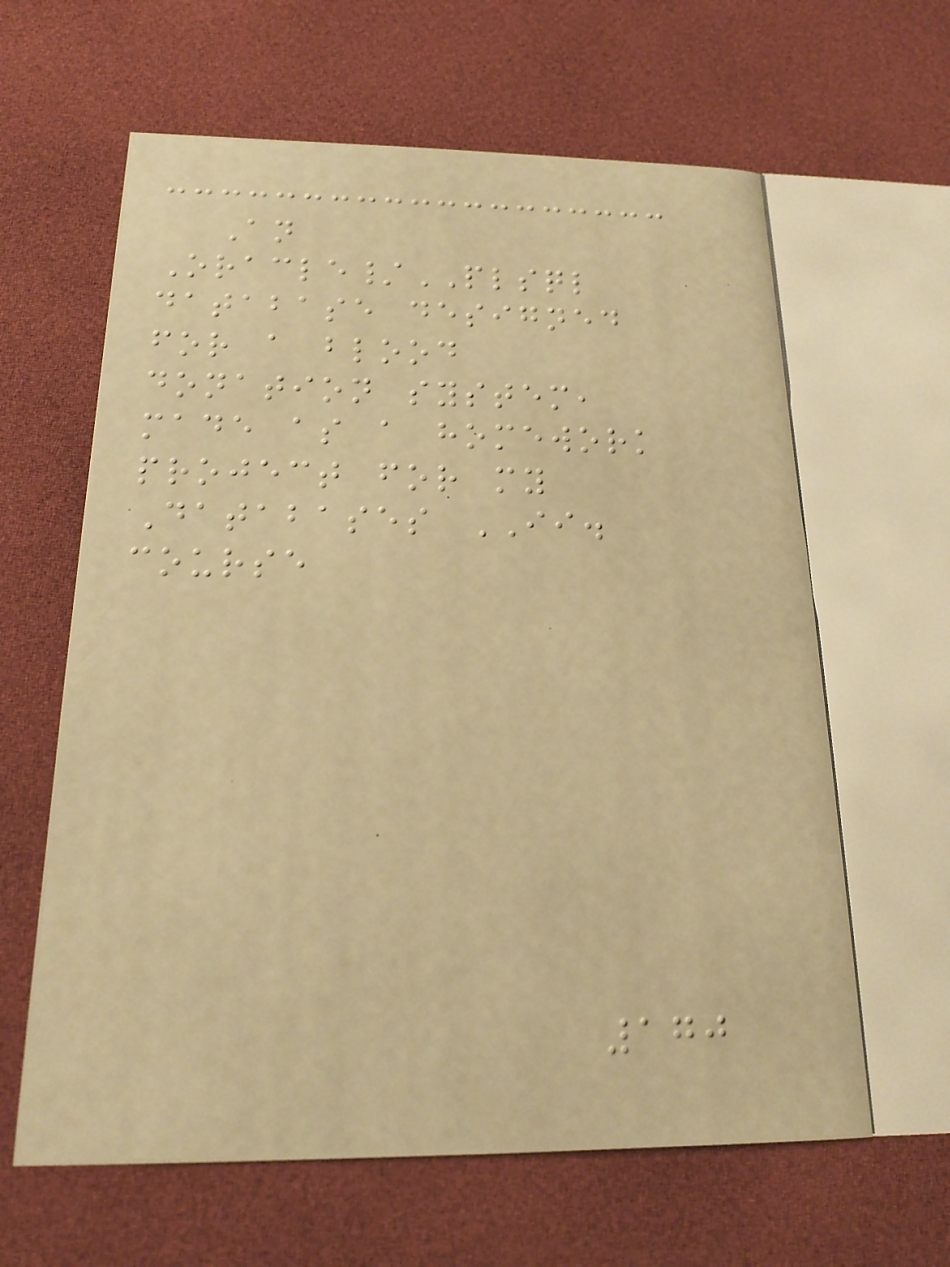An
Oracle/PLSQL
database designed
for a blood
donation system,
made as a homework
project for my
Databases II.
course
170
